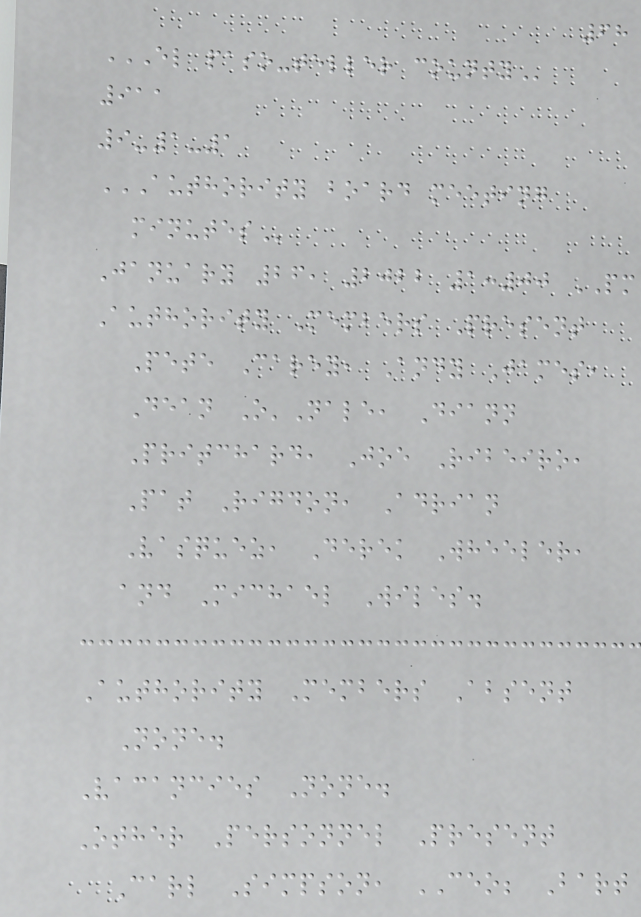68
EL PASO-TELLER COUNTY
911
9-1-1
AUTHORITY BOARD MEETING
MINUTES
January 26, 2022 1:00 PM
Authority Members Present
Pete Carey, Andy James,
Dean O'Nale, Diann
Pritchard, Joe Ribeiro,
Pat Rigdon, Adrian
Vasquez, Derek Wheeler,
and Michael Wiles.
Authority Members Absent
None.
Vacancies None.
Other Personnel Present
Carl Simpson, CEO; Bart
